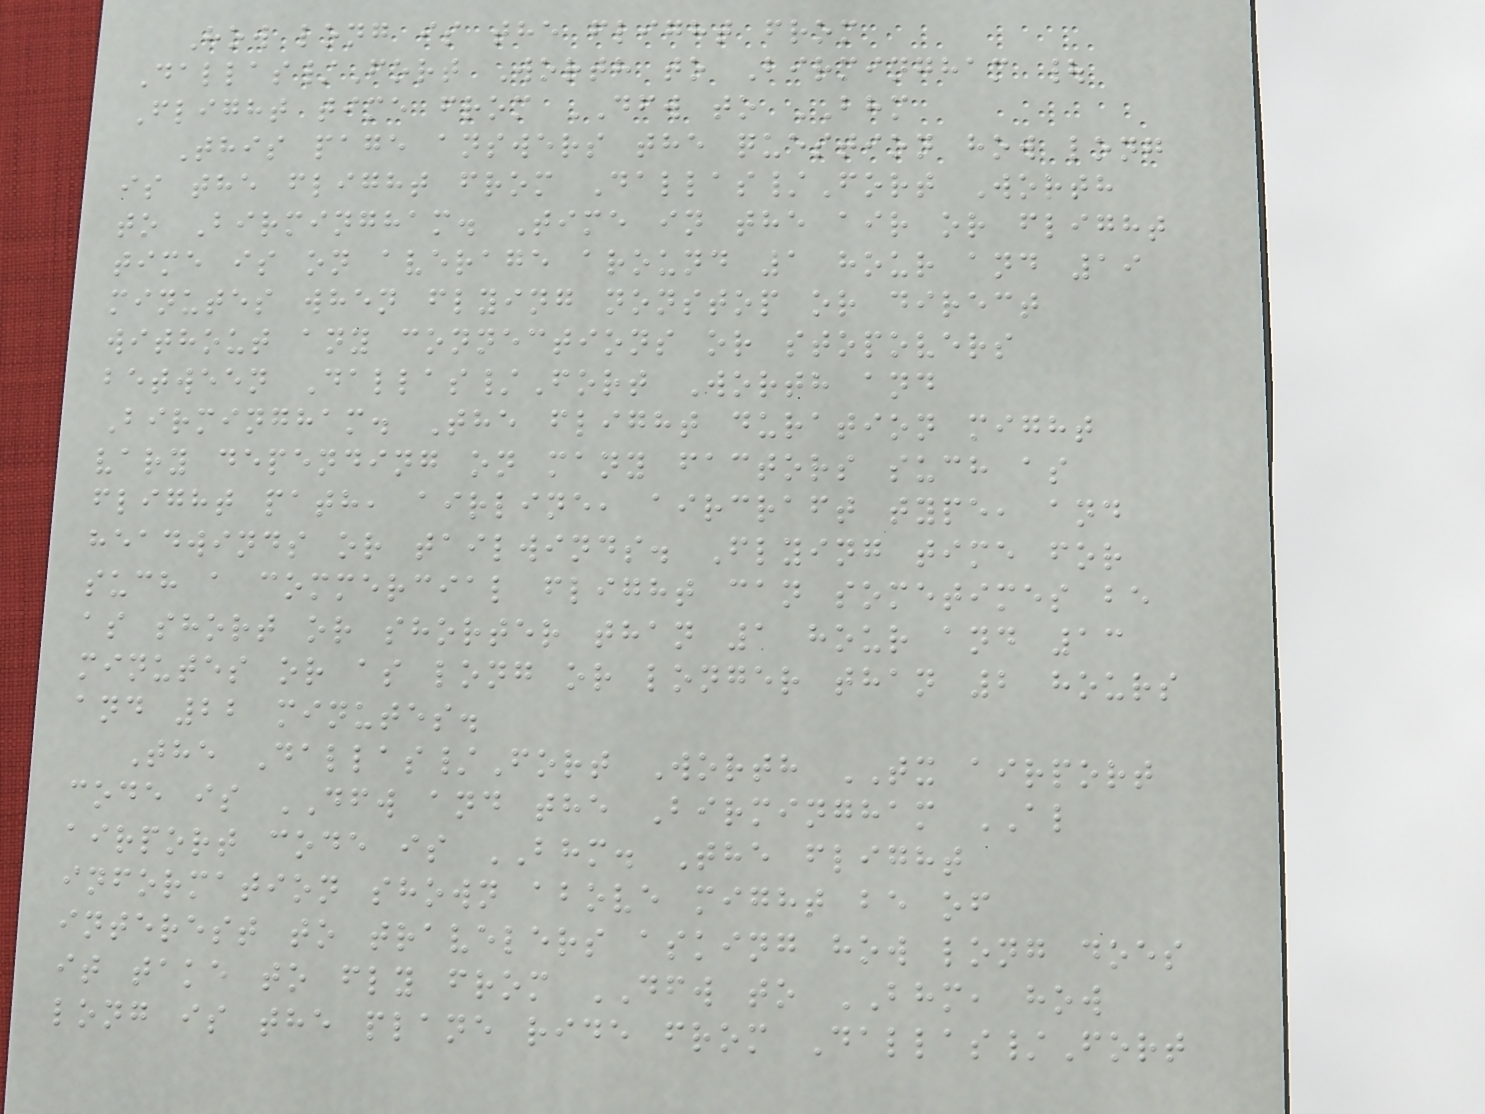How long is the flight from
Dallas/Fort Worth to Birmingham |
Flight time from DFW to BHM
This page answers the question how long
is the flight from Dallas/Fort Worth
to Birmingham. Time in the air or flight
time is on average around 1 hour and 19
minutes when flying nonstop or direct
without any connections or stopovers
between Dallas/Fort Worth and
Birmingham. The flight duration might
vary depending on many factors such as
flight path, airline, aircraft type, and
headwinds or tailwinds. Flying time for
such a commercial flight can sometimes be
as short or shorter than 1 hour and 13
minutes or as long or longer than 2 hours
and 22 minutes.
The Dallas/Fort Worth TX airport
code is DFW and the Birmingham AL
airport code is BHM. The flight
information shown above might be of
interest to travelers asking how long does
it take to fly from DFW to BHM, how
long is the plane ride from Dallas/Fort
